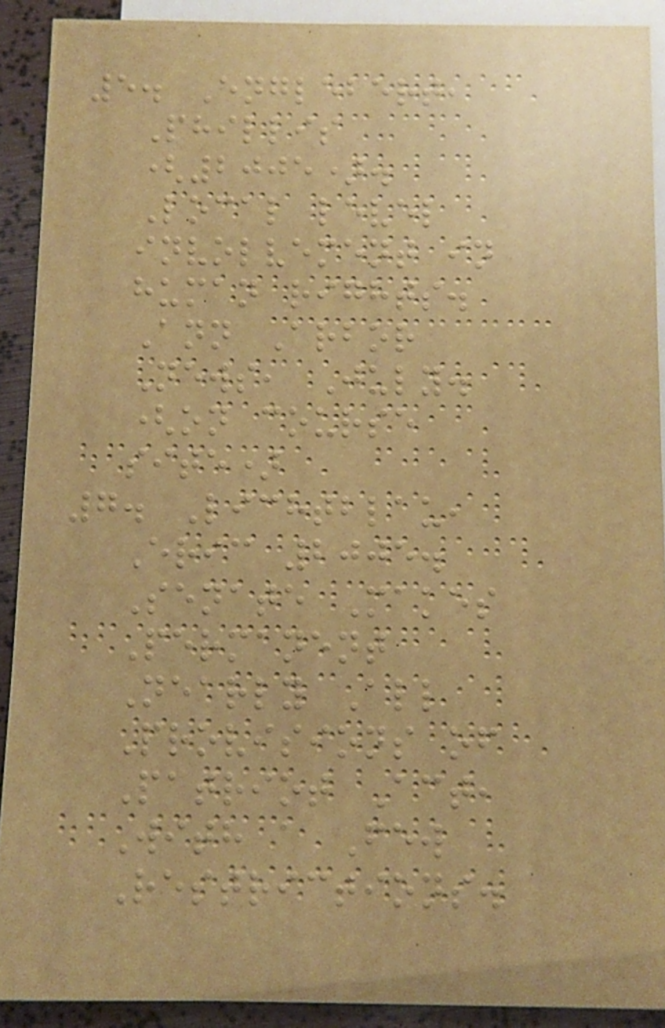5. Englebert,
Phillis
(2005).
Local level
involvement in
human rights.
Ann Arbor
News, July.
(on course
site)
7. Lichtblau,
Eric 2005.
Senate Makes
Permanent
Nearly All
Provisions of
Patriot Act,
With a Few
Restrictions.
